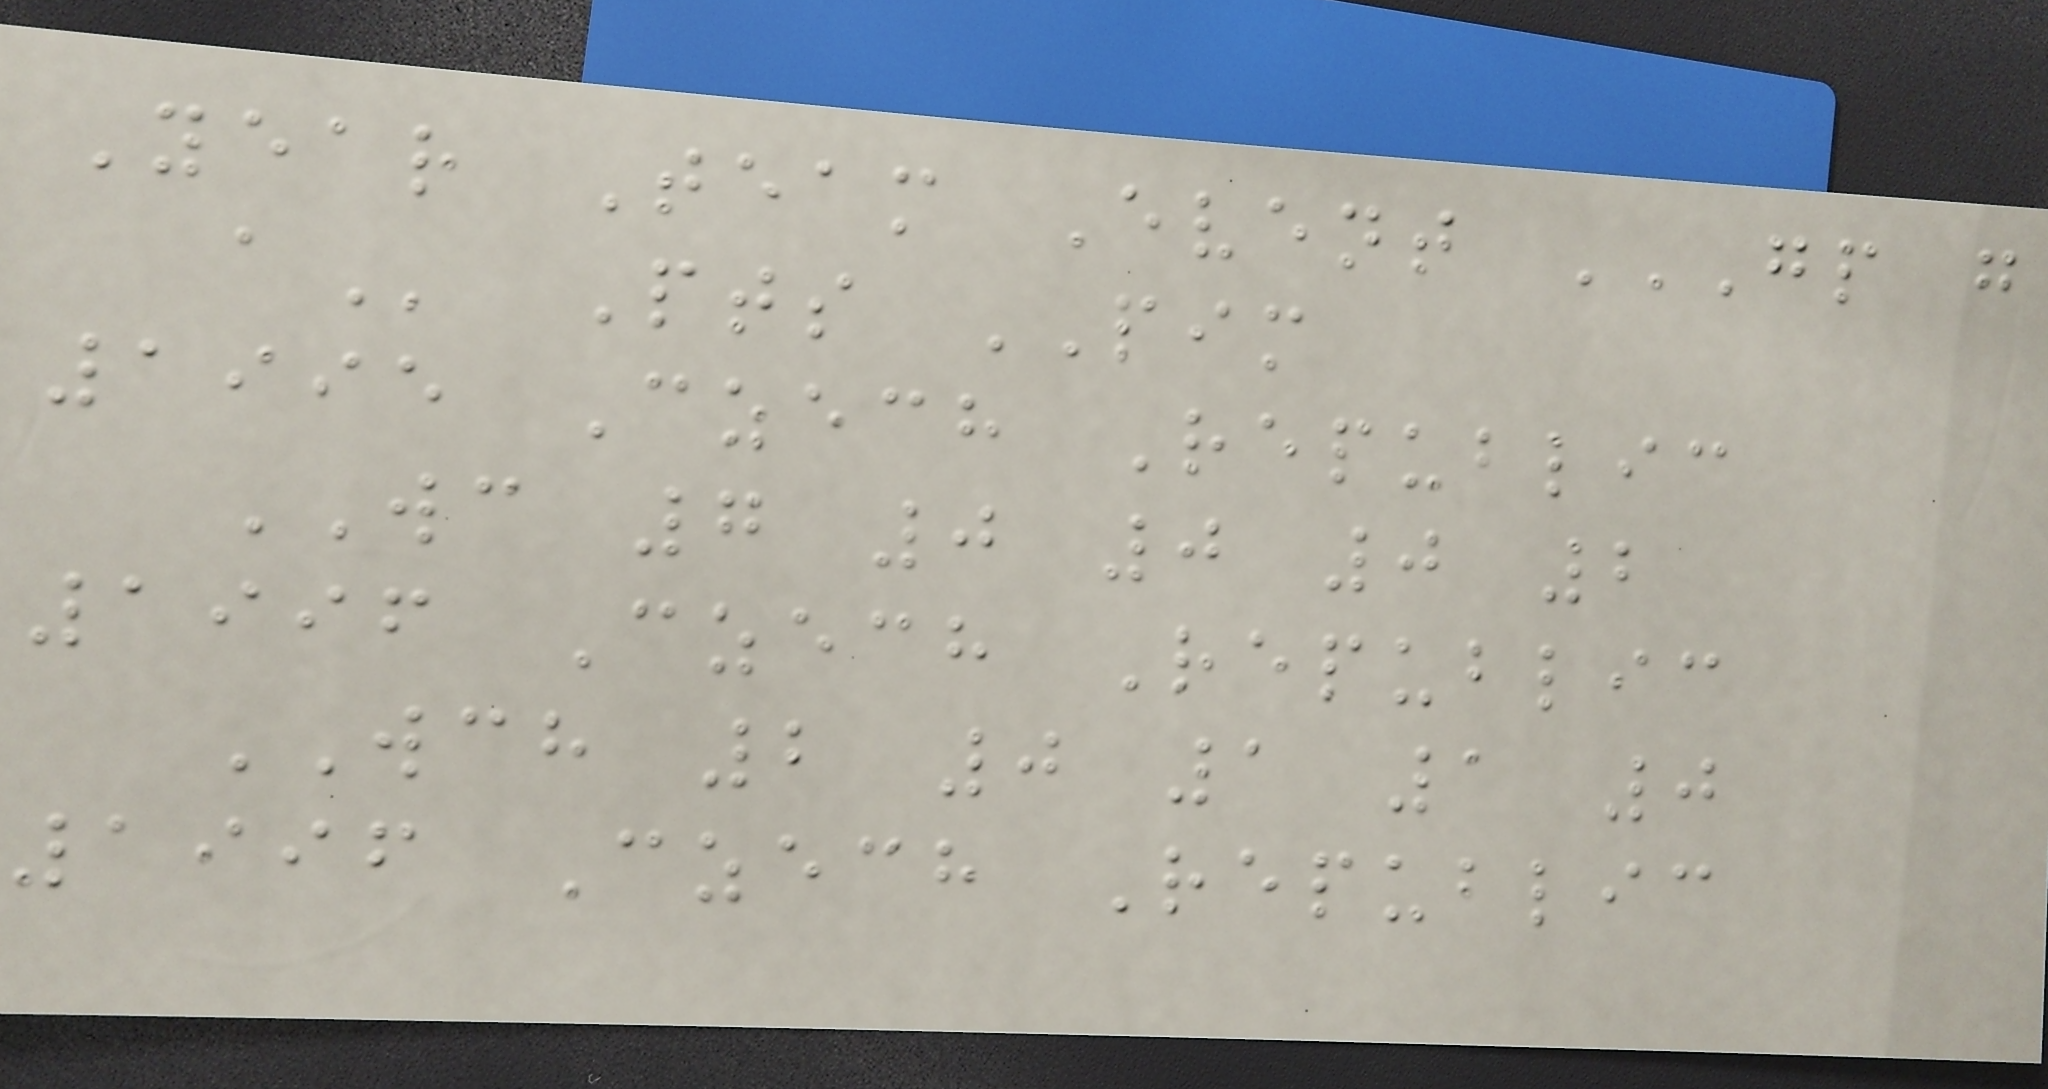Year Team Event GP G
A Pts PIM
1995 Czech Republic
WC 7 0 0 0 2
1996 Czech Republic
WCH 2 0 1 1 0
1996 Czech Republic
